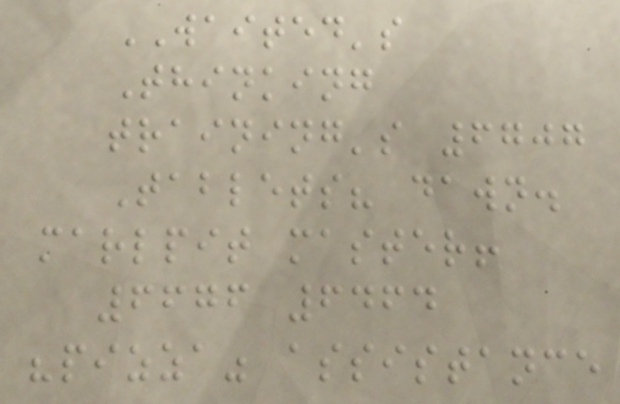WAITED's
Thinking
training's 6707
Tablets? dawn.
marlpit master!
6676 6464
"pizza" assistance
